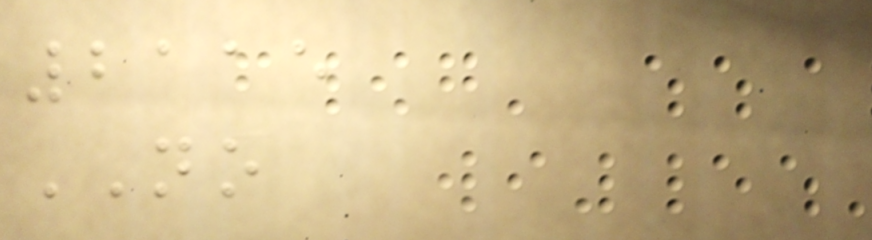2115
NO
